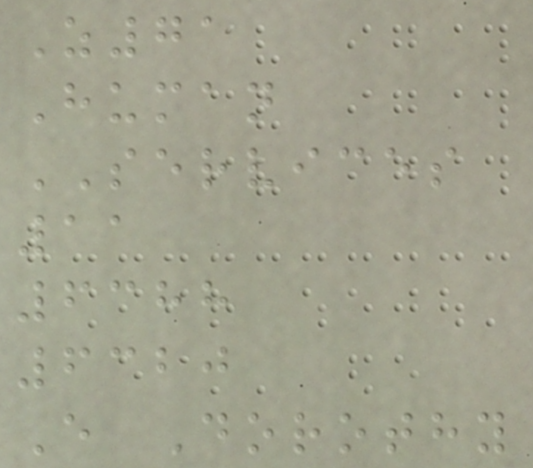Z71
Human
SERVICES
11
6388
6320
E Dorothy
